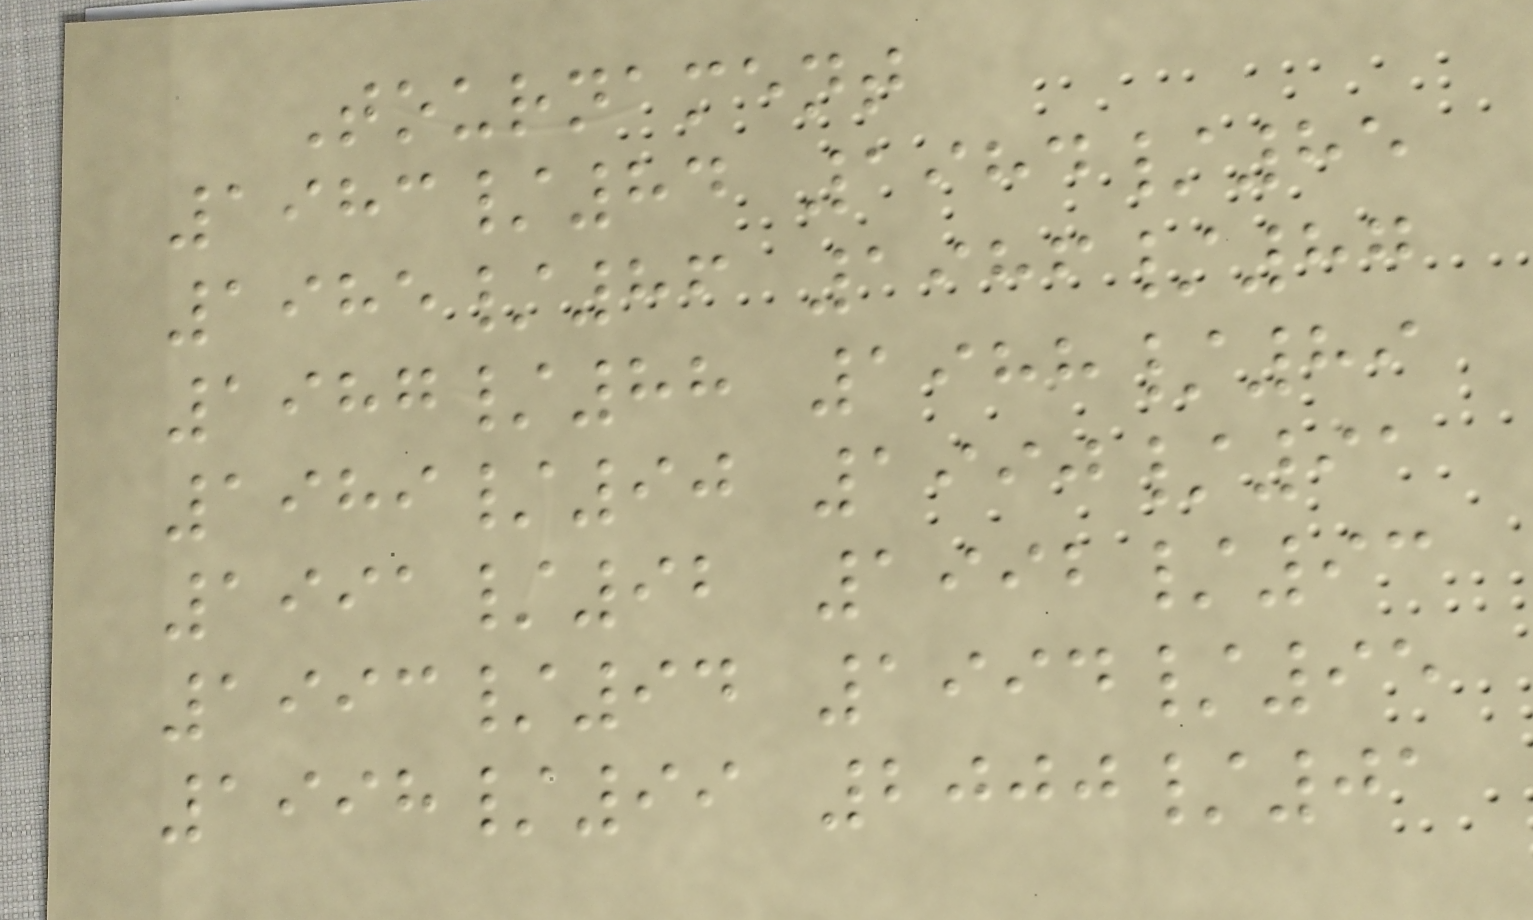Tournament
1983/84 1984/85
1985/86 1986/87
1987/88 1988/89
1989/90 1990/91
1991/92 1992/93
1993/94 1994/95
1998/99 2000/01
